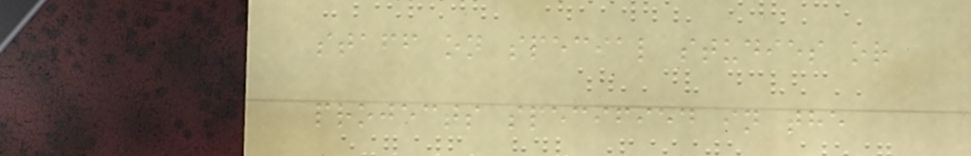staff on special studies or
projects specified in the
